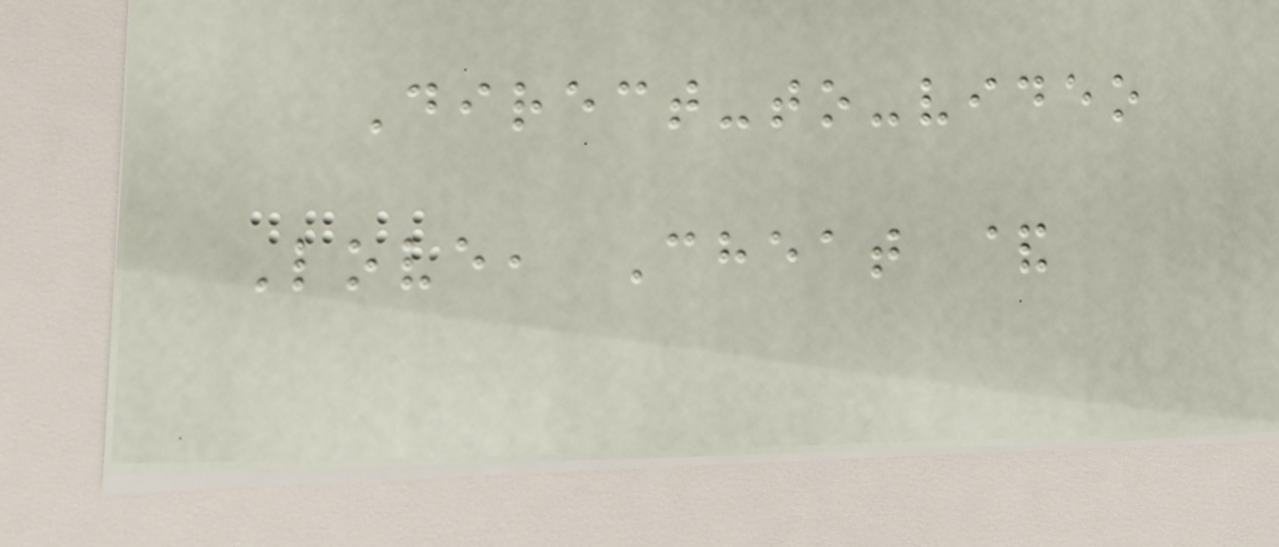Direct-to-video
Love, Cheat &
